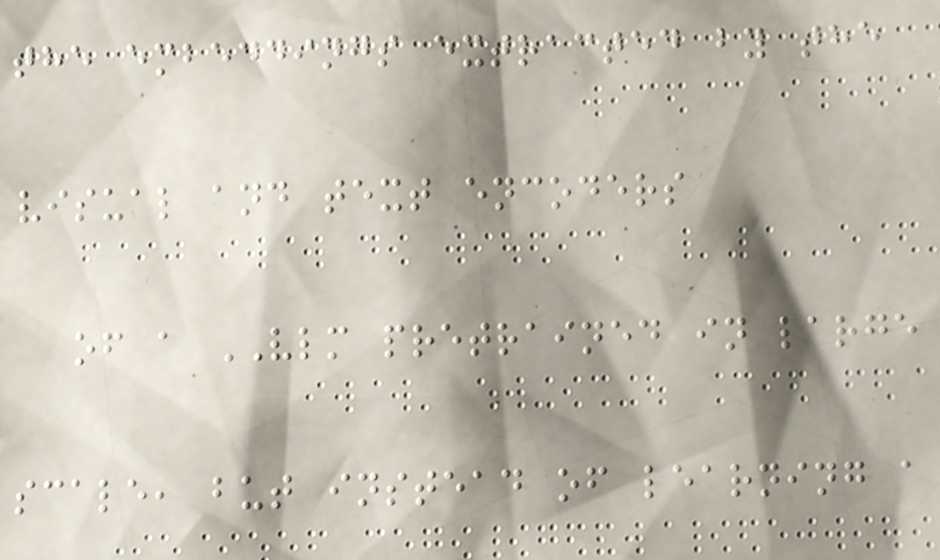the embeddings extracted by the
visual and text encoders
of a VLM pretrained in large
scale, but instead of learning a
